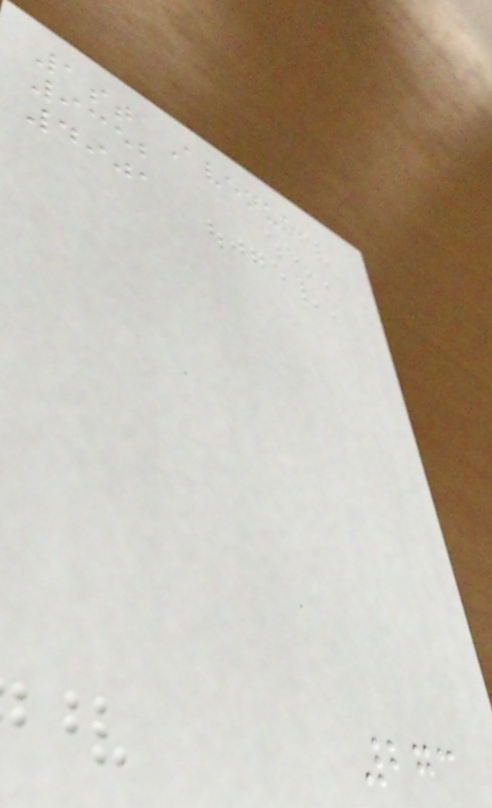1st Avenue
9352
4901
273
